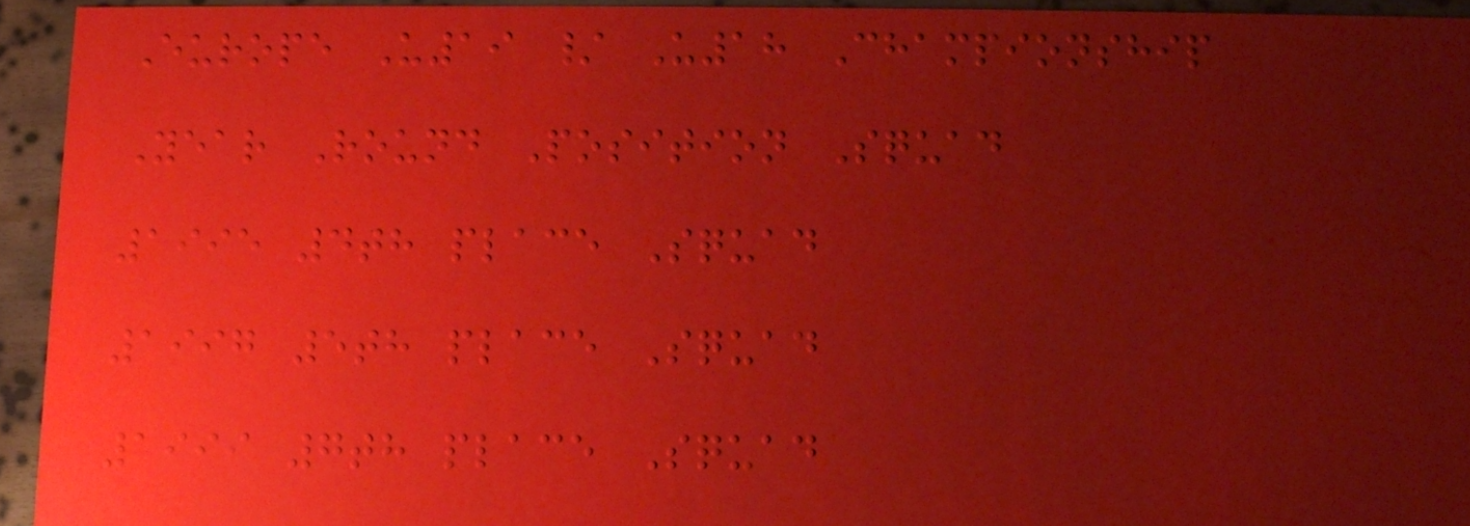Europe U19 / U18 Championship
Year Round Position Squad
1995 4th place Squad
1997 5th place Squad
1999 7th place Squad
